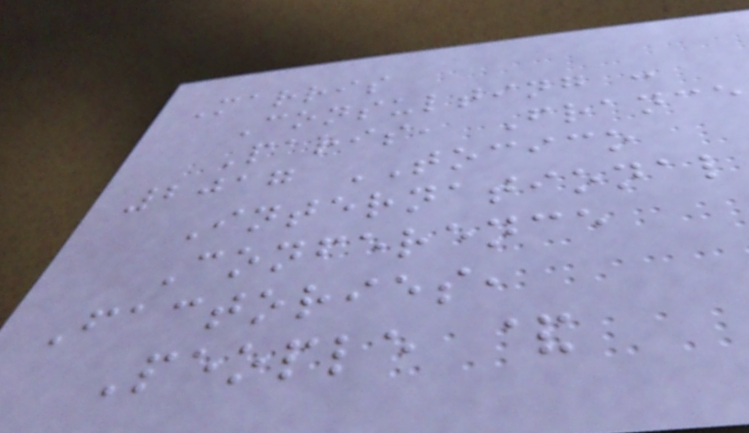Marris
Consulting :
Paris, France
2017 TOCICO
International
Conference
Factories,
People &
